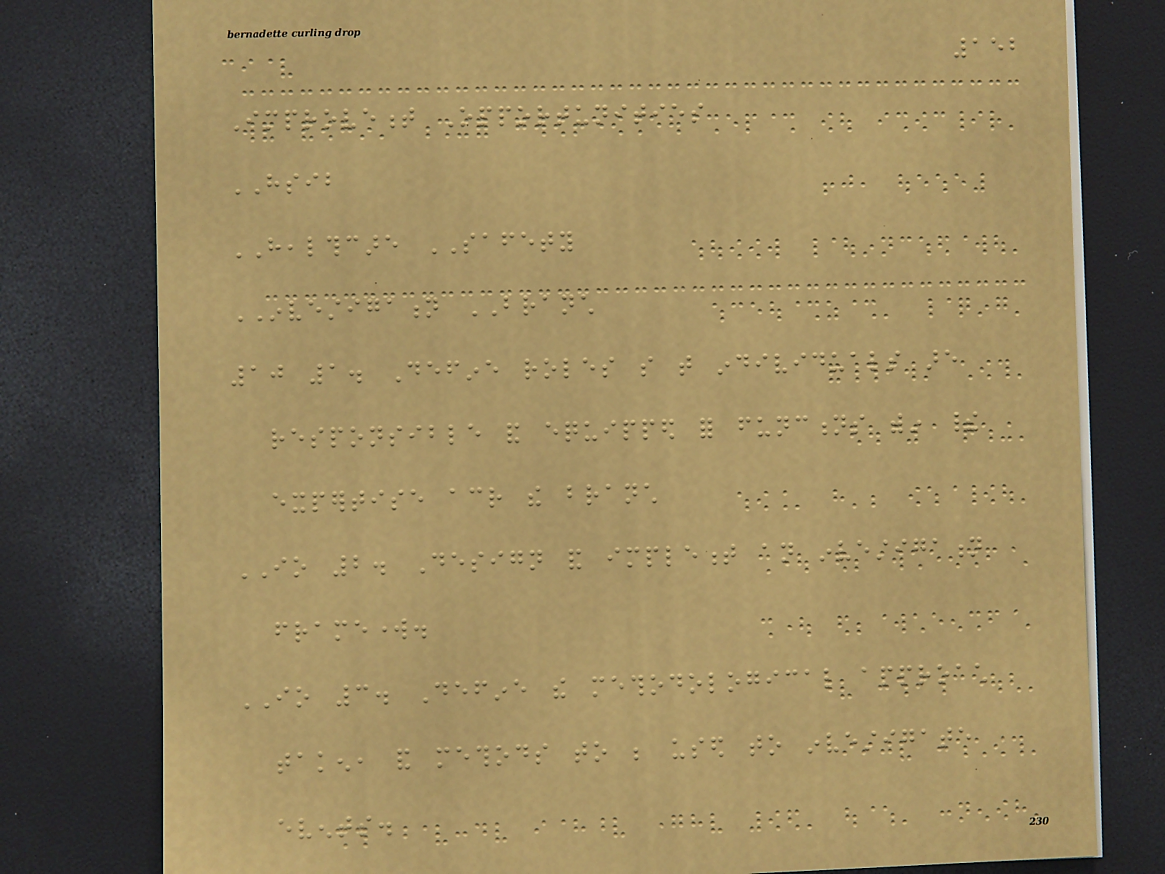152
Improvement Opportunities
HSIB
HEALTHCARE SAFETY
INVESTIGATION BRANCH
10 1. Define roles so that individuals are
responsible and equipped for functions within their
expertise across the branch
IO 2. Design and implement an investigation
framework.
IO 3. Define the methodological approach
taken, and methods to be used to investigate
events.
